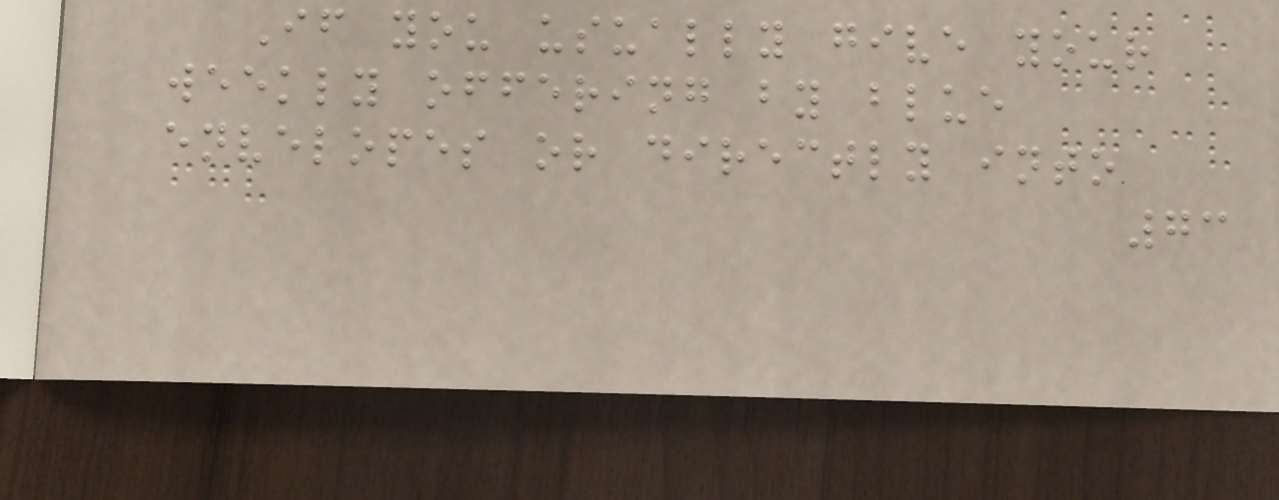If you usually give your
weekly offering by blue
envelopes or directly into
73
